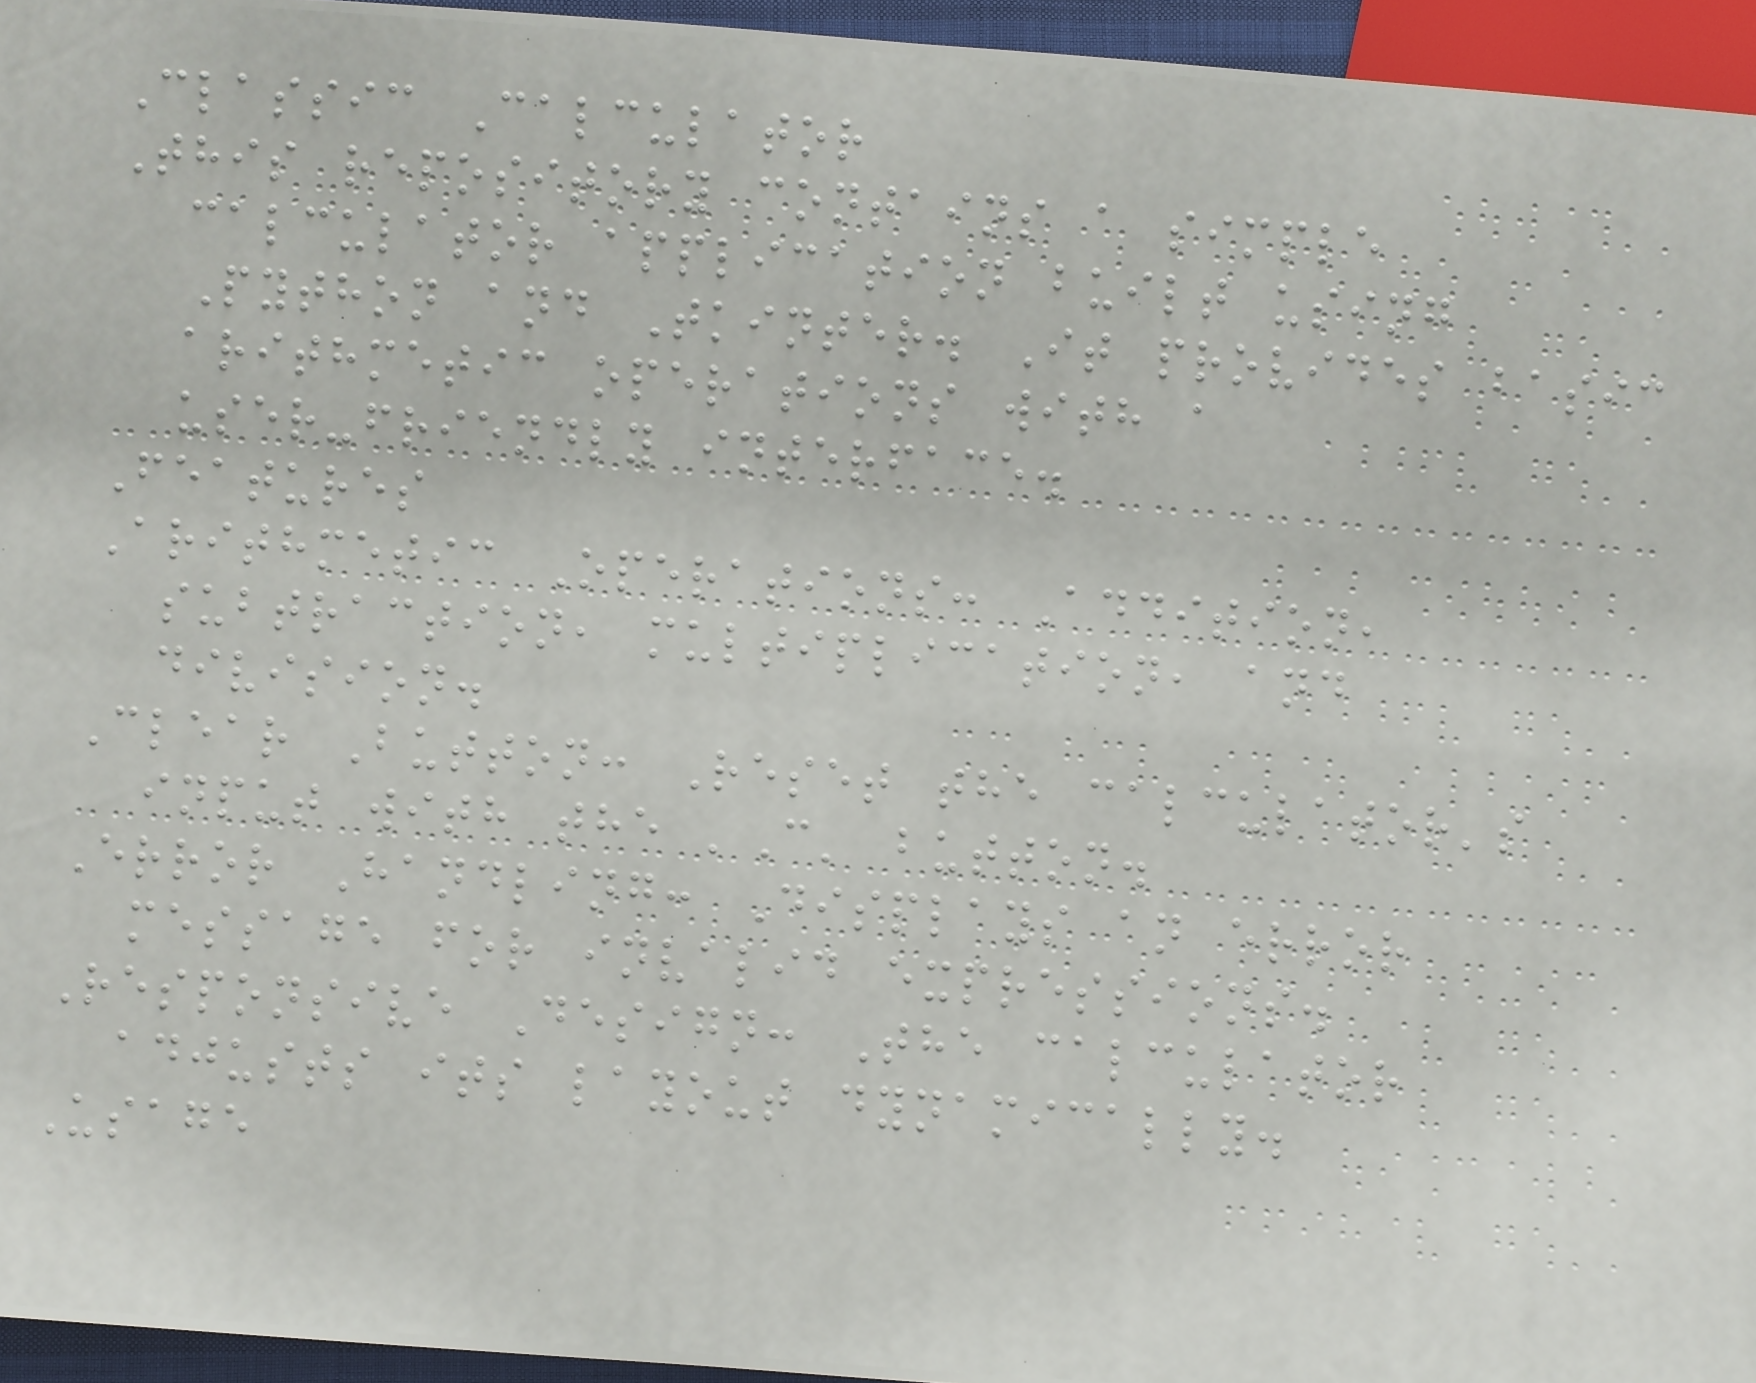Classic Calculator
This repository contains a simple
calculator application built using
Python and Tkinter. It provides basic
arithmetic operations with a
user-friendly interface.
Features
Arithmetic Operations: Addition,
subtraction, multiplication, and
division.
Clear Button: Reset the calculator's
input with the 'C' button.
Error Handling: Displays an error
message for invalid expressions.
Responsive Design: The calculator
adjusts its layout dynamically.
Usage
